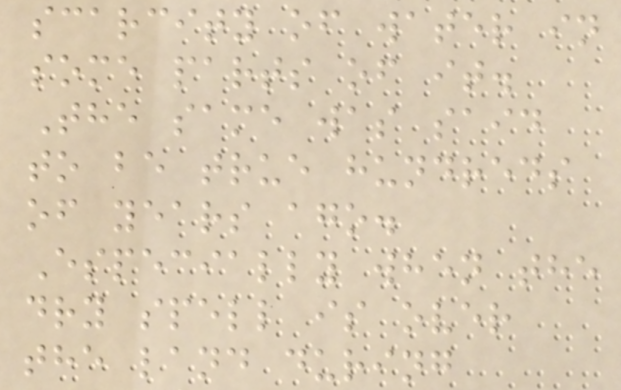scarcity of water in
some parts of it.
The same was said
to be true hundreds
of years ago.
Especially when the
dry spell is over
the land during
